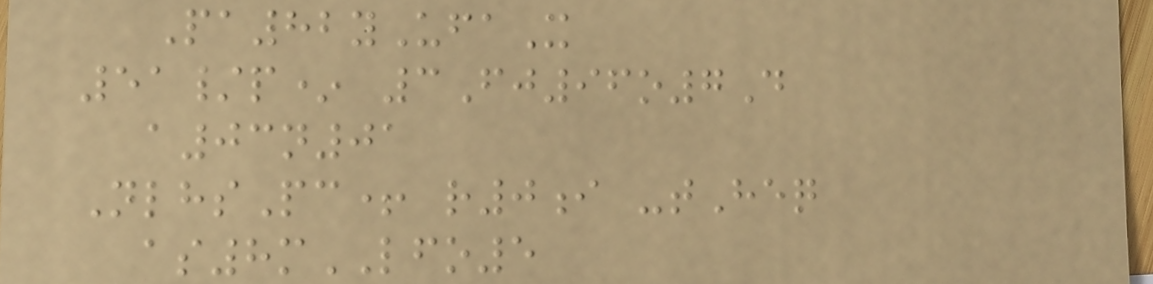Pa82yUfaX
51/p* 3Fj96o7D
a03n01
NlhsPc+ r0i -tHeq
as8mLFO5
